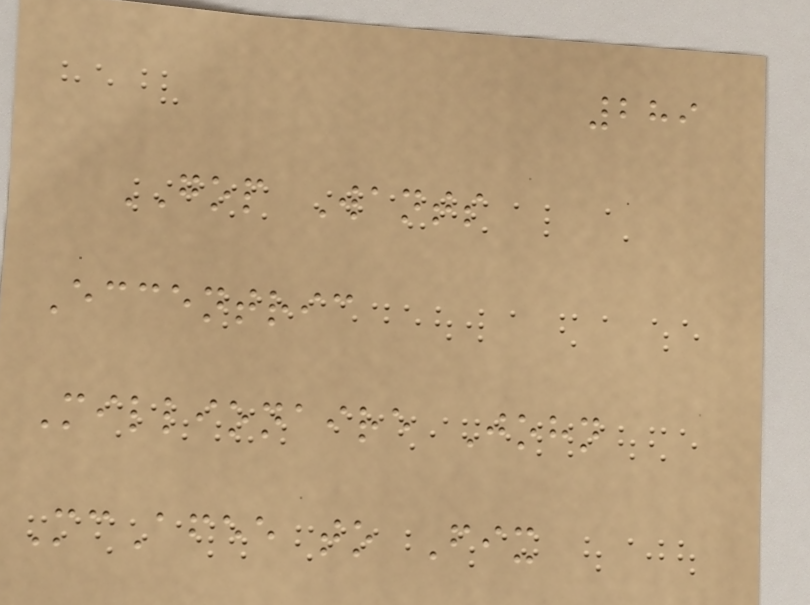289
GOP Wants
Eccentric
Millionaire John
McAfee to Fix
